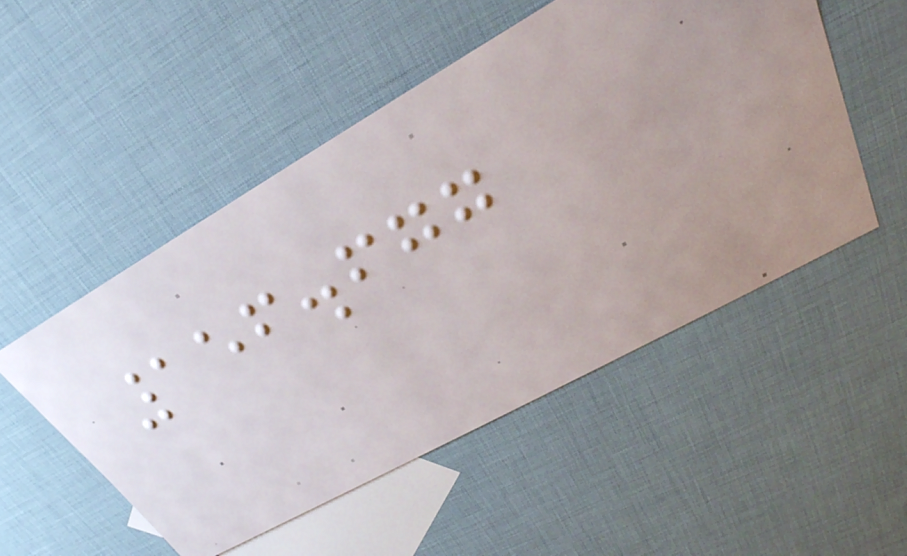156.677
